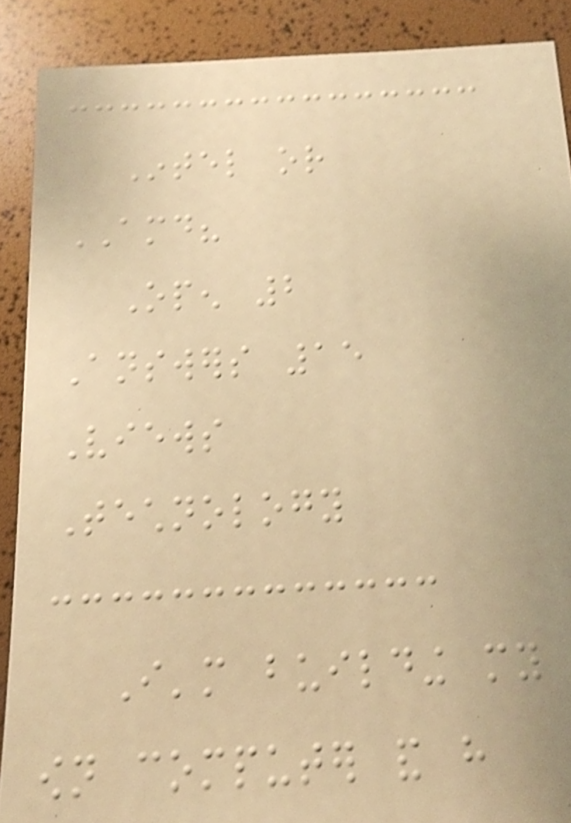Intel or
AMD?
Open 2
Answers 15
Views
Technology
I'm building my
own computer and have
